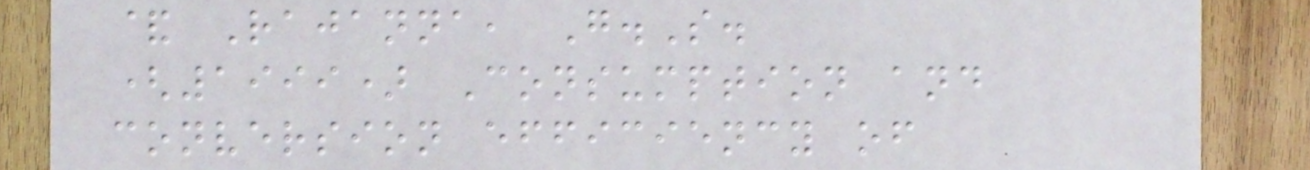& Rajanna, G.S.
(1999) Consumption and
conversion efficiency of
